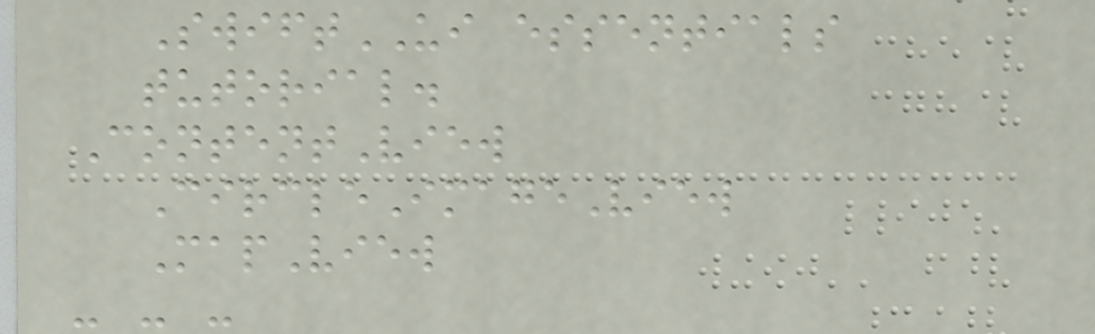SwiftUI essentials
tutorial.
ContentView
CircleImageView
MapView
- - -
